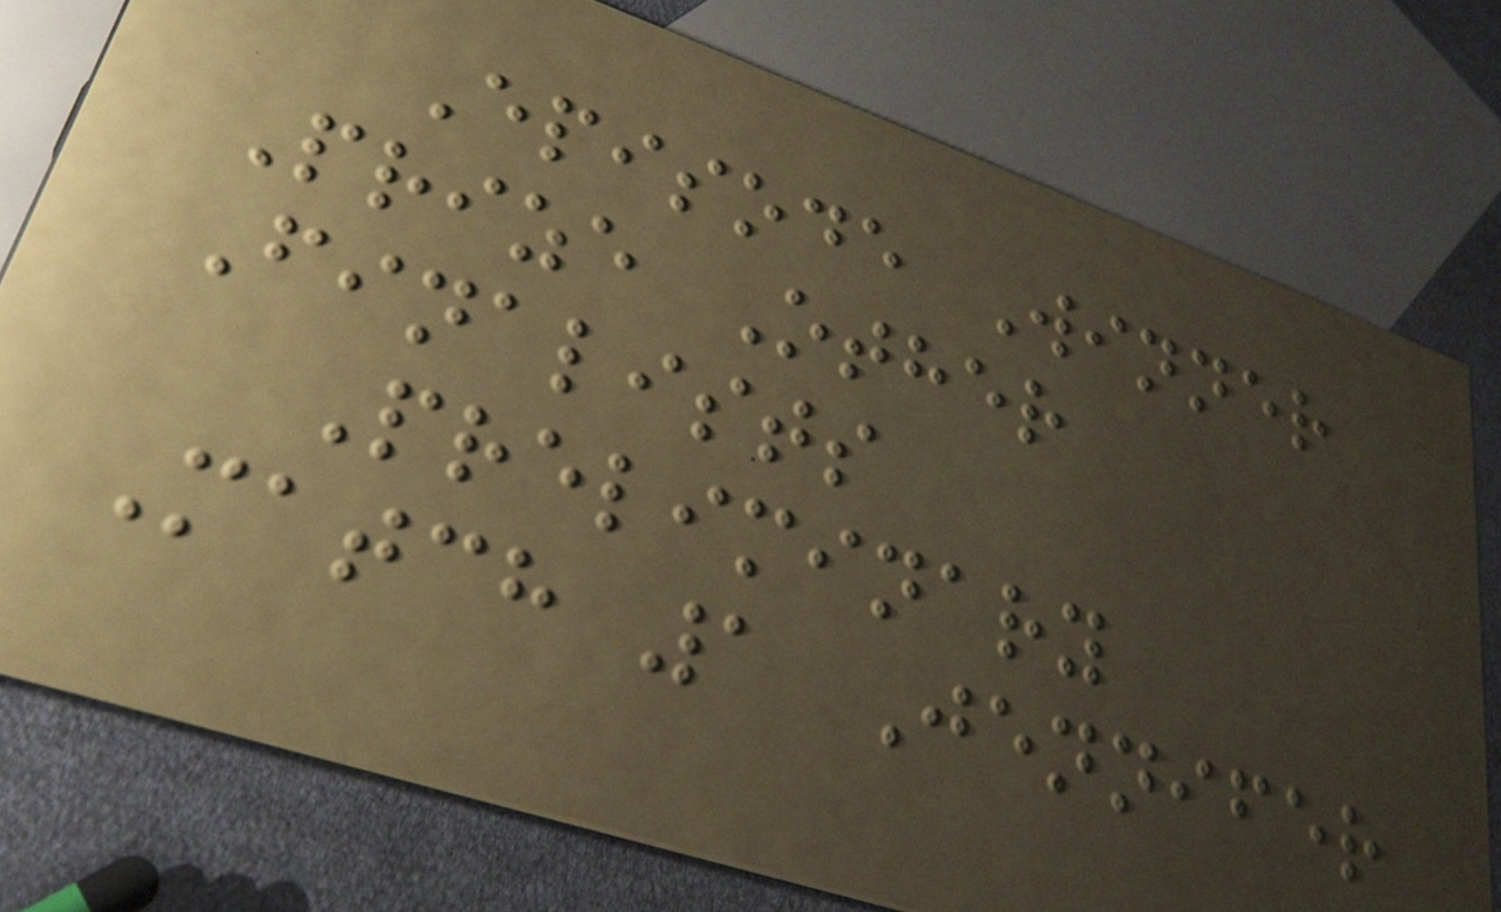Episode Winner
Prize Other
Finalists
Preliminary
Match 1 Jennifer
